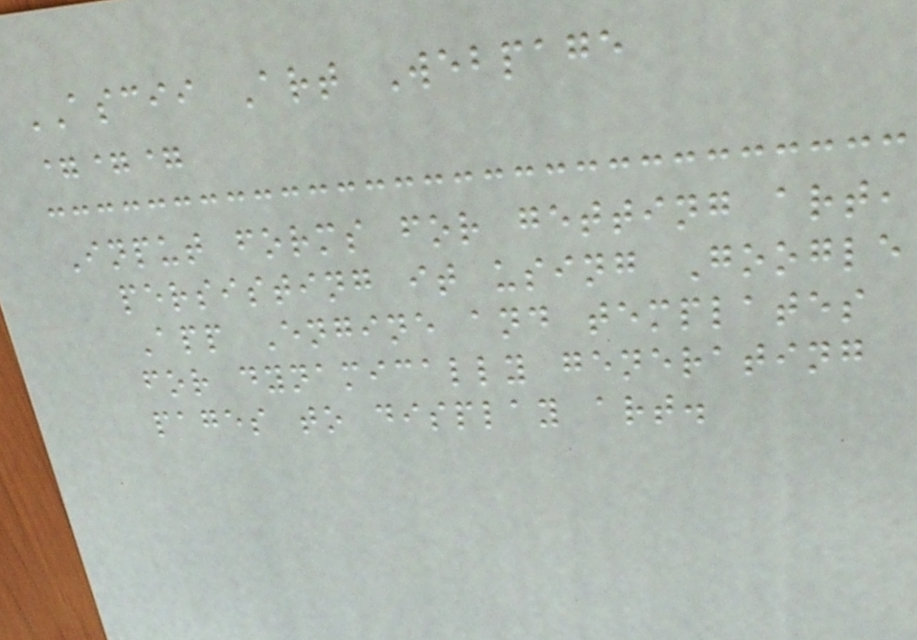ASCII Art Webpage
===
Input forms for getting art,
persisting it using Google
App Engine and templates
for dynamically generating
pages to display art.
